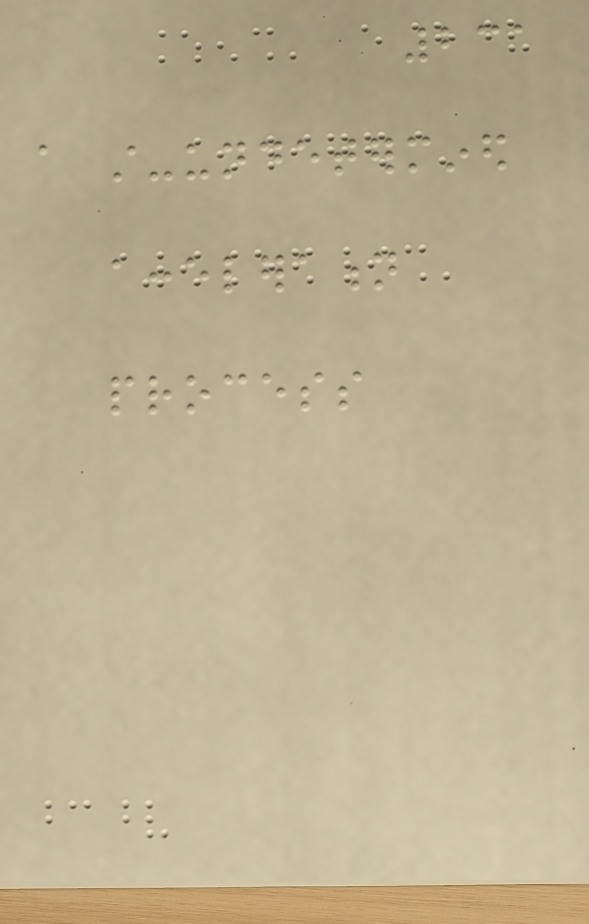231
a still-undetermined
acceleration
process
